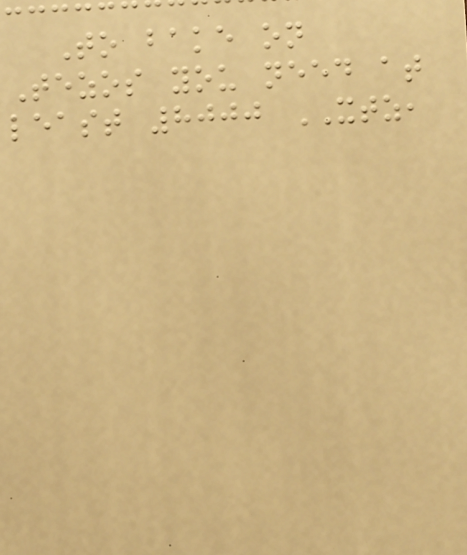To bake on
Tezos you need at
least 8000 XTZ,
